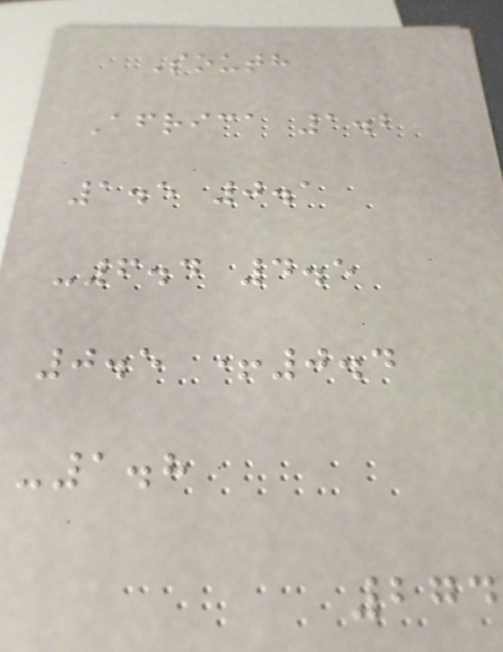South
Africa 1.2
1.5 0.1
-6.4 4.5
0.5 +0.4
-1.8
274
